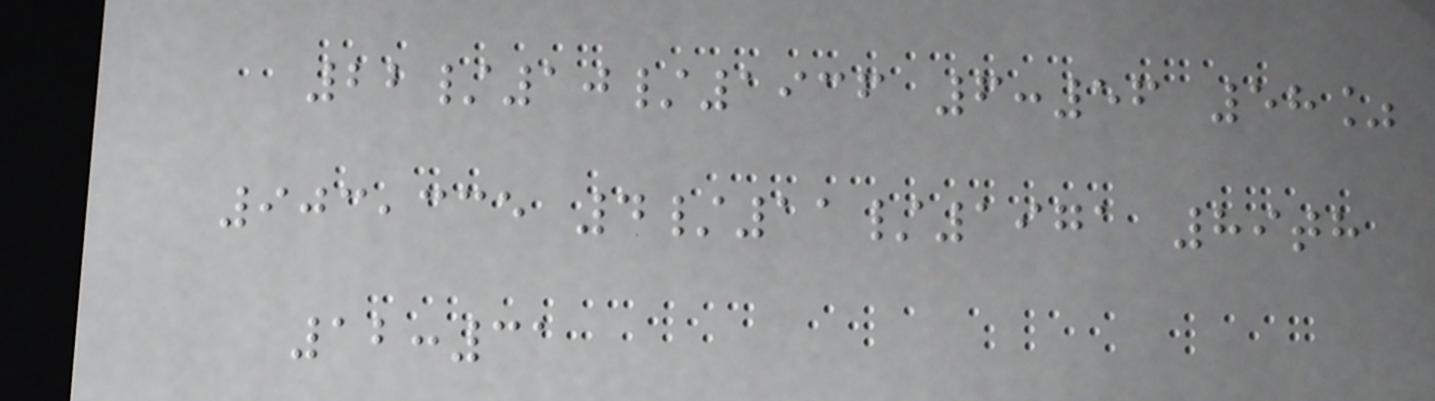22/10/1936 6:56 58%
903,335 4/11/1971 89th
12:31
